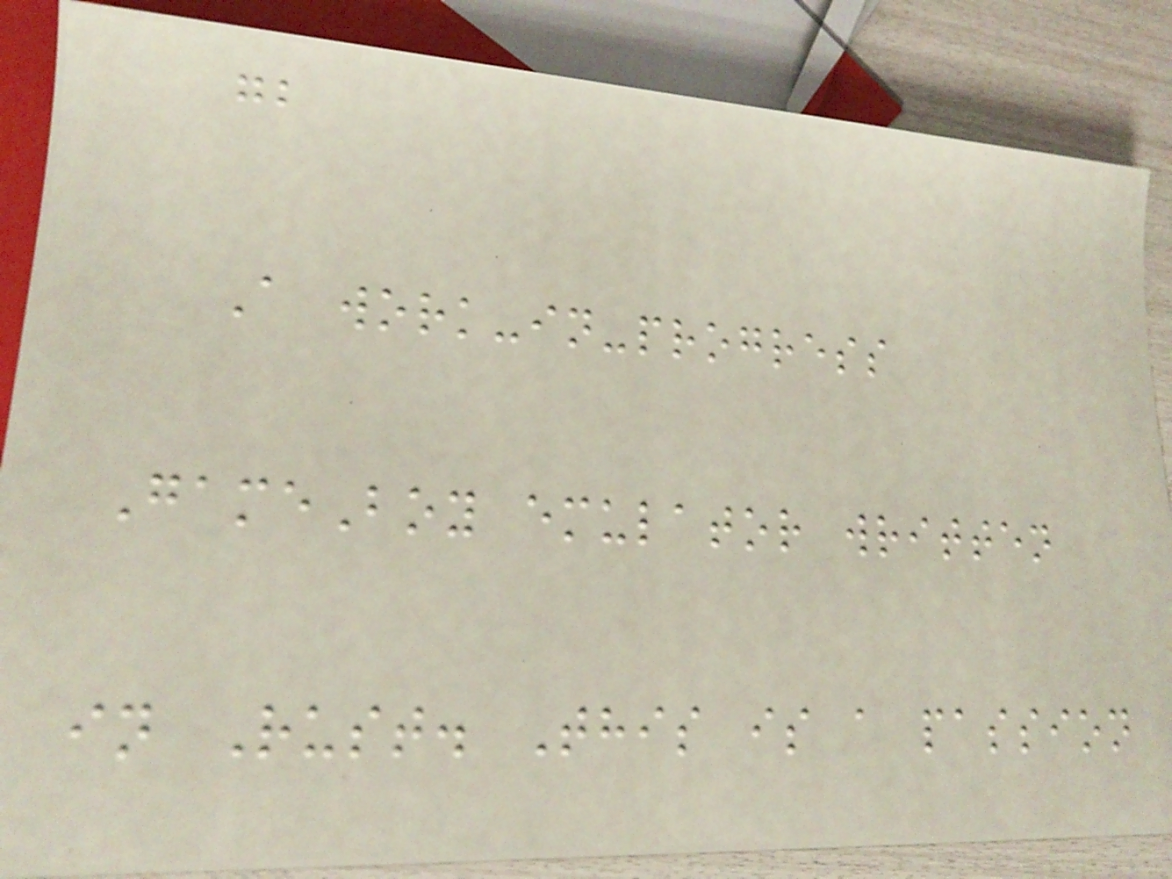gb
A work-in-progress
GameBoy emulator written
in Rust. This is a passion
